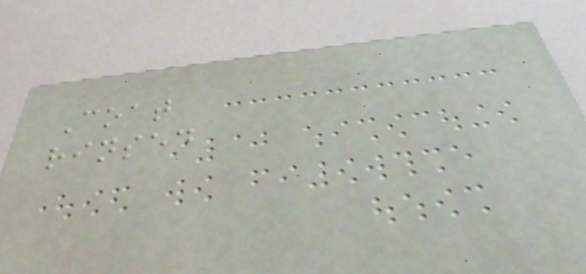Coat
rinsed
